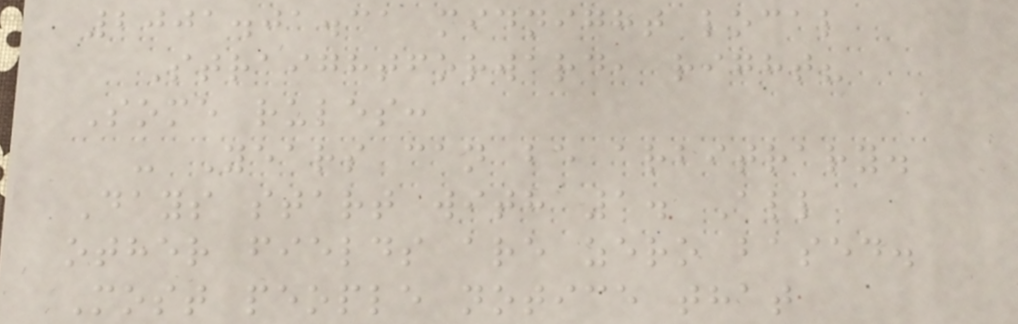2001.01.31 midnight local
Straightforward, right?
Some rules:
- Years can be arbitrary.
Days start with 1. All
other fields are zero based.
Most people notice that
